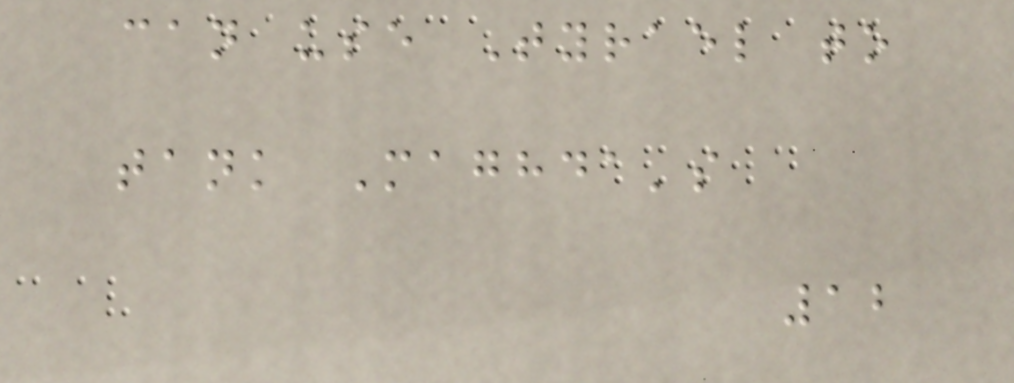can use Tyrael to
tank Maghda's
12
